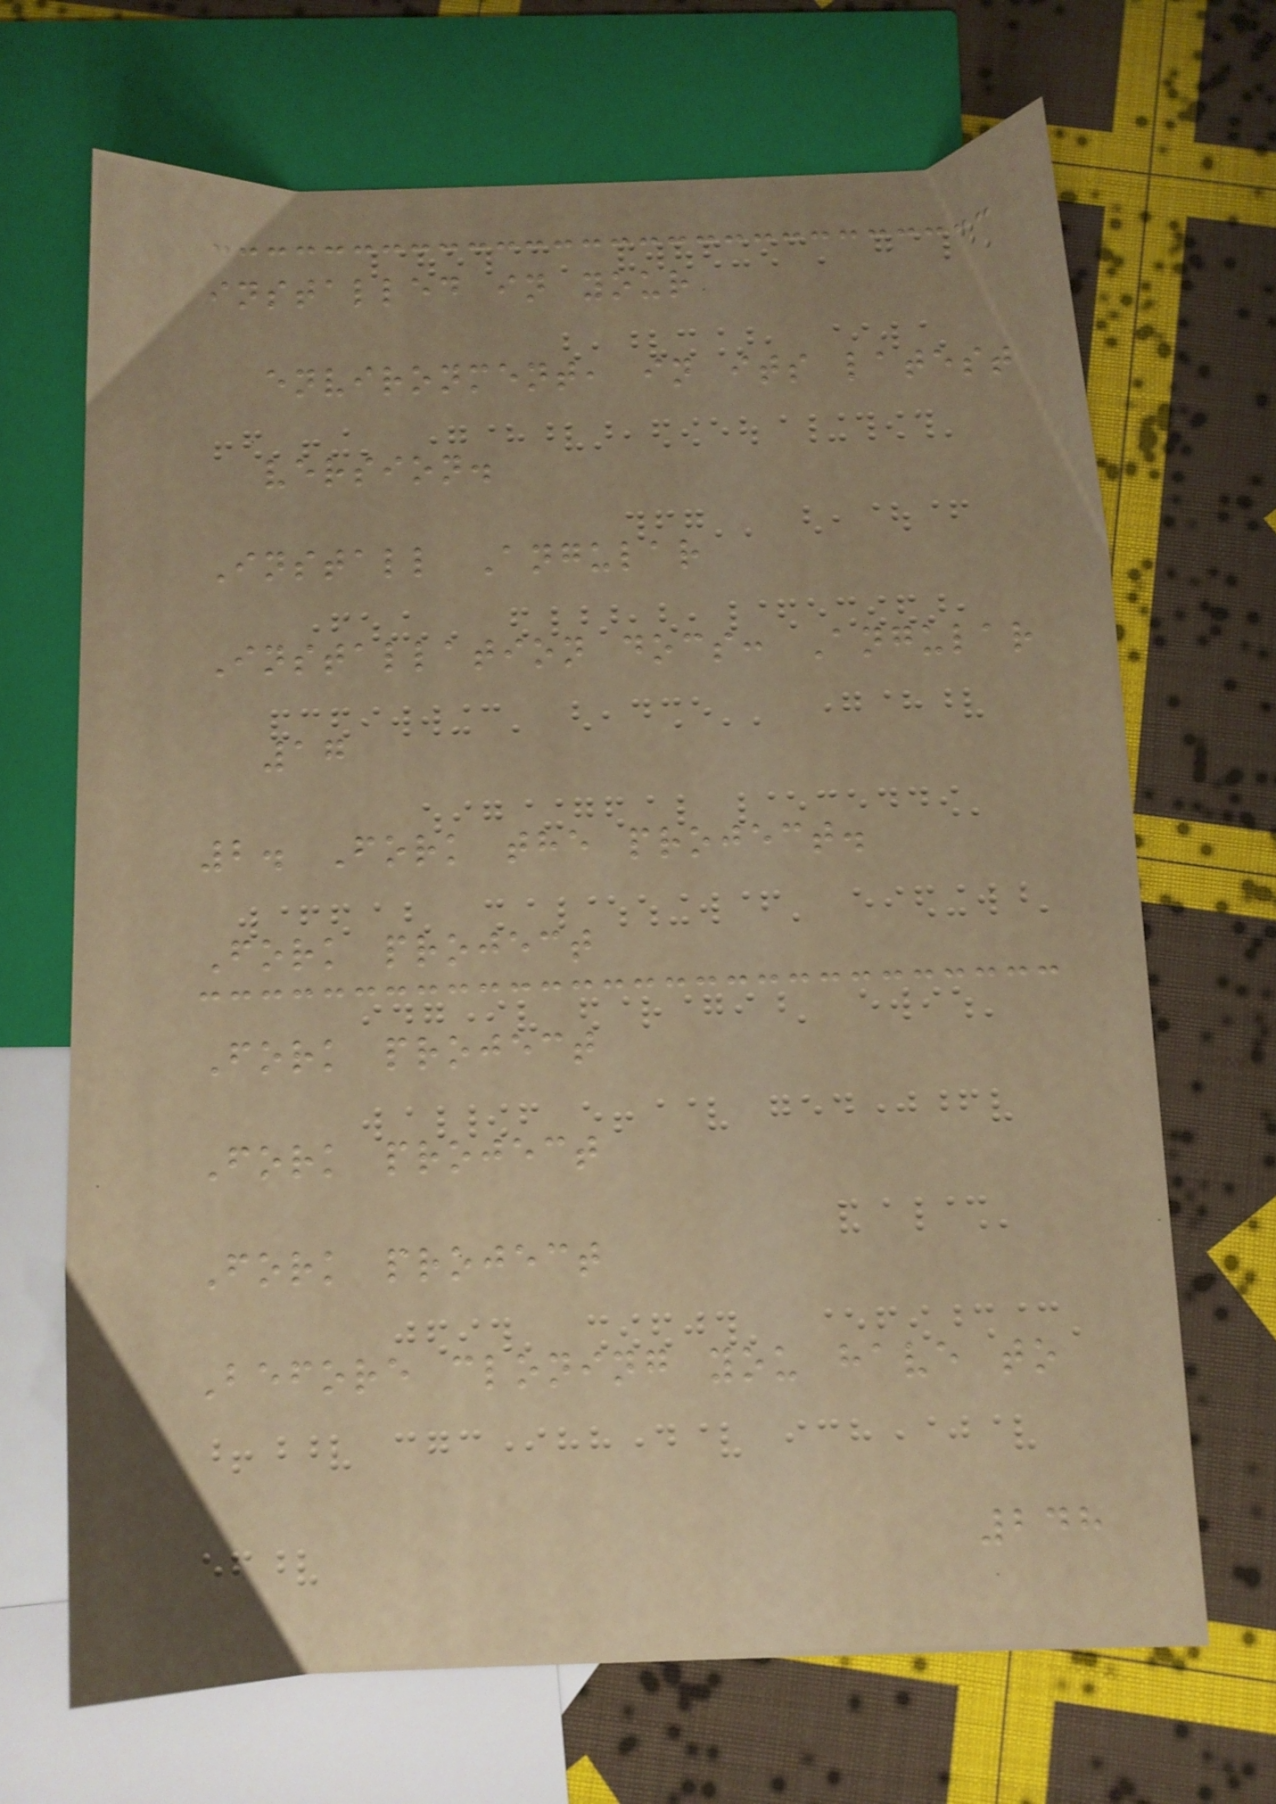installed in your
environment, in its latest
version.
Install Angular
Installation docs: Angular
17
2. Fork the project.
Fork project
Fork project
Fork project
Fork project
Before cloning you have to
248
